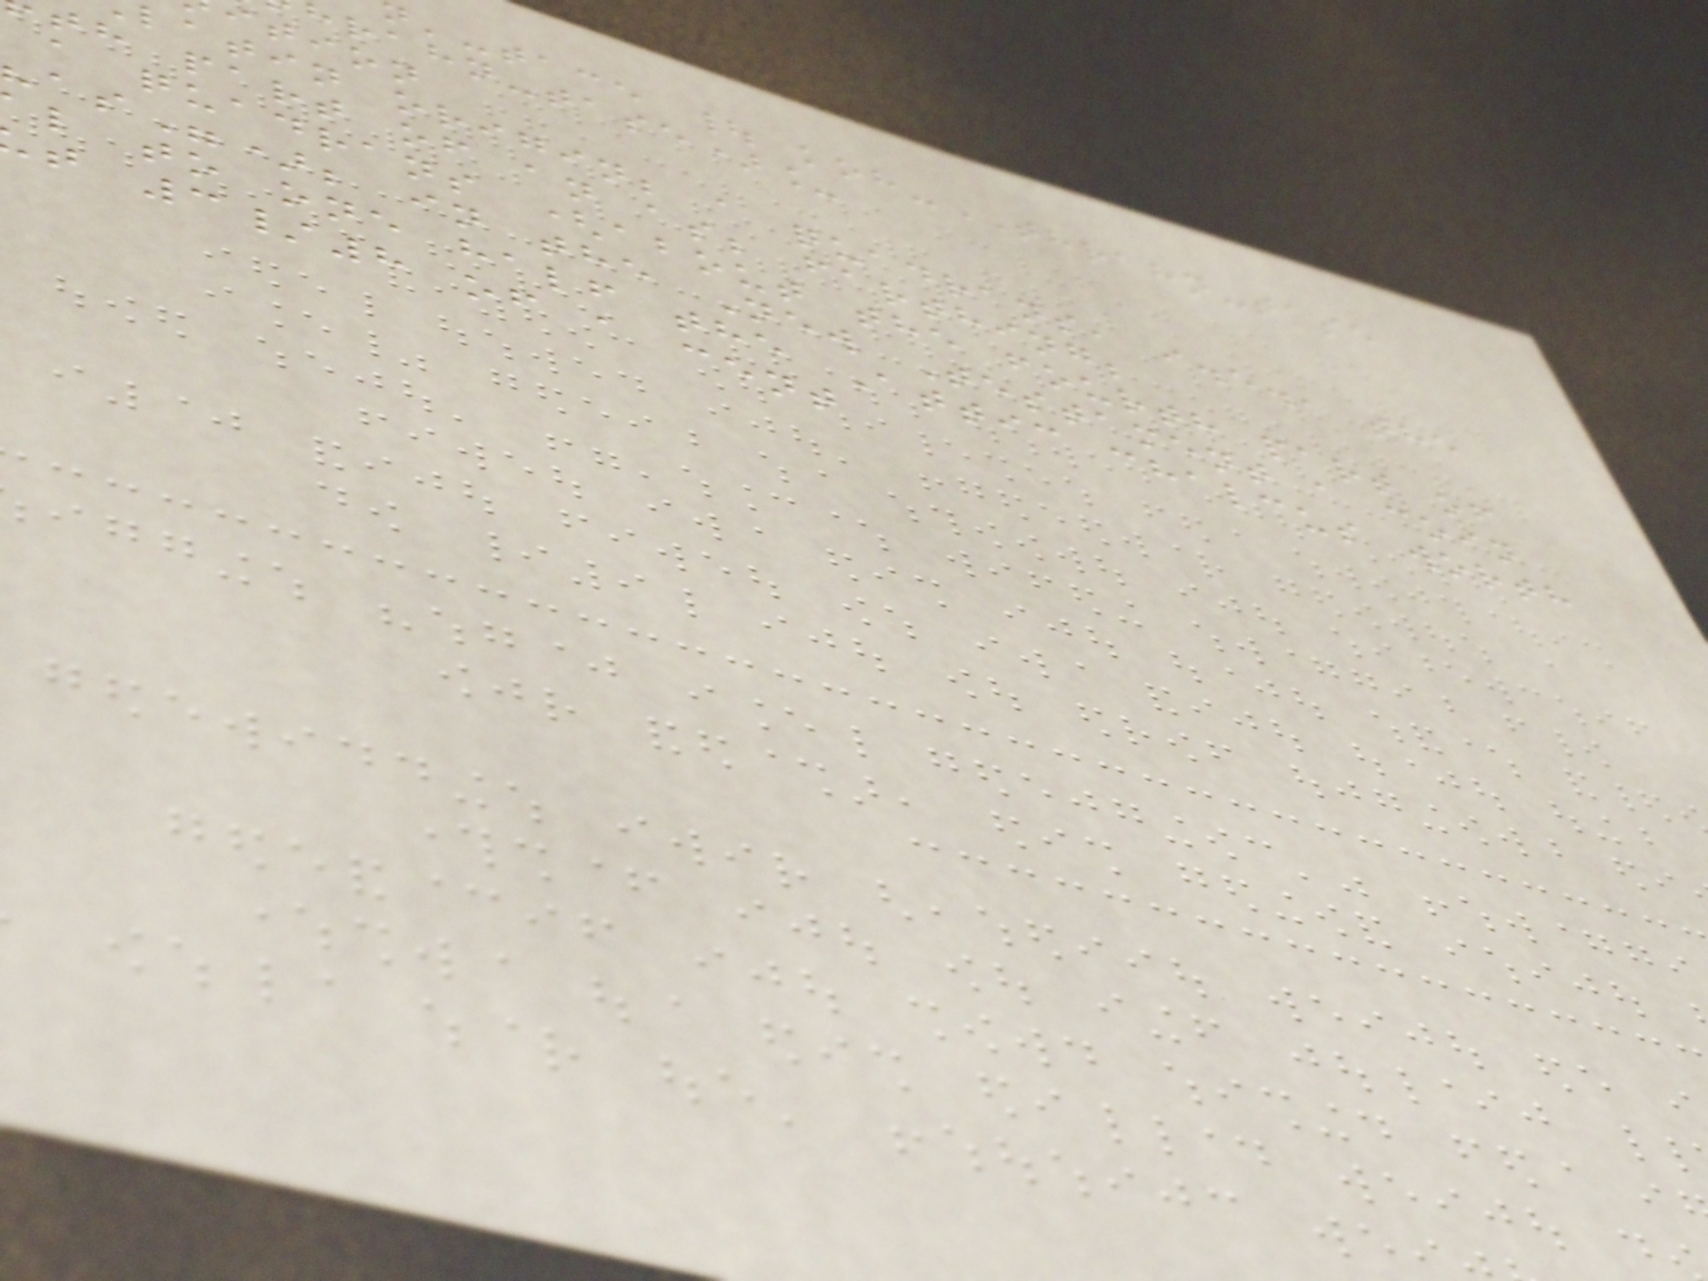'-tace | koh-THRAHN-tase
rahn-tase)_
ition
latin origin; a quadrans, i.e., the
th part of an as; farthing;
a quadrans (about the fourth part of
as"); in the New Testament a coin
l to one half the Attic chalcus worth
t 3/8 of a cent
